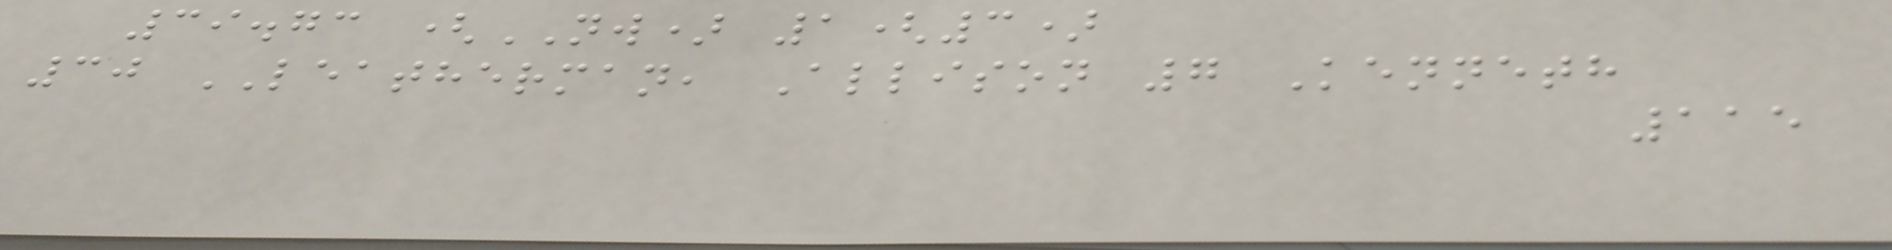39.73 (NW) 1(3)
30 LEATHERMAN, Allison 7 Kenneth
115
